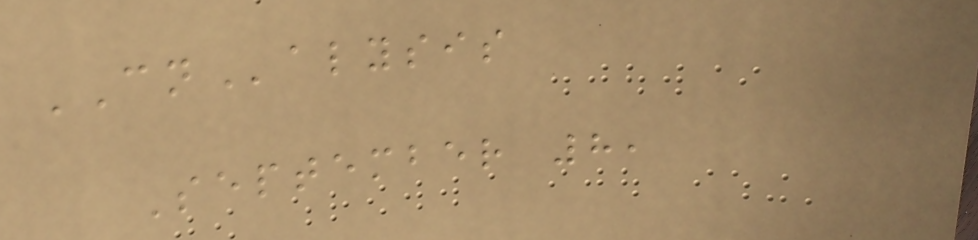CNalysis
September 8,
